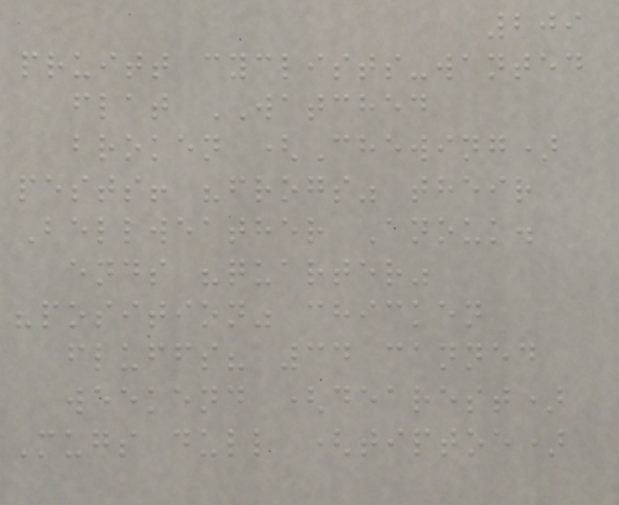209
pruitt cyclists-wanted
flat WATCHED
broken (Chewing)
pests! "frogs" their
Bellweather Anouk.
ends "quarter"
"position" chicken
fluffs? 34 canned
weekend (dearest)
Mugs dull (tiptoe)
